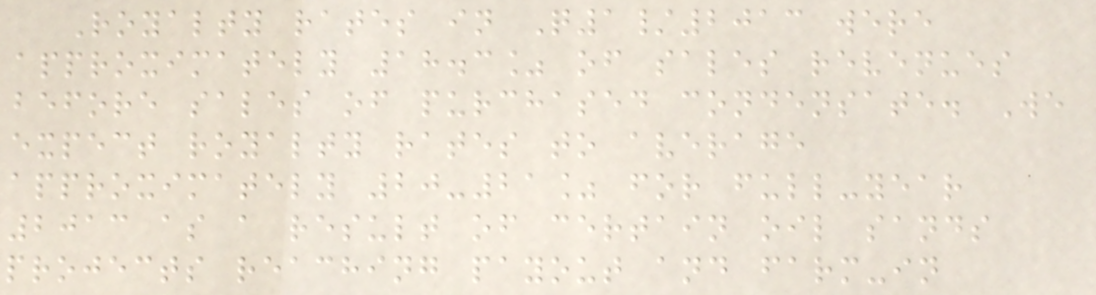Royalty rates in Q1/2013 were
approximately 18.3% of sales revenues
before sales of purchased condensate. We
expect royalty rates to average
approximately 20-21% for full-year
2013 as a result of certain oil sands
projects reaching payout and farm-in
